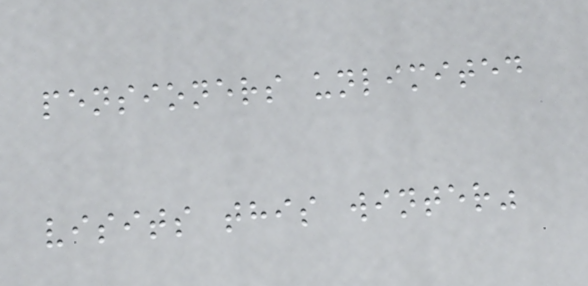pensioners unlimited
visits this winter"
